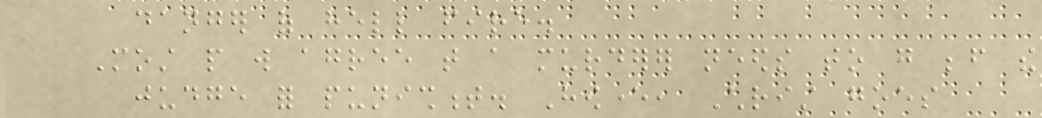danger of hell fire.
Most people will agree that a murderer needs to go before the
judge for punishment. However, Christ goes
